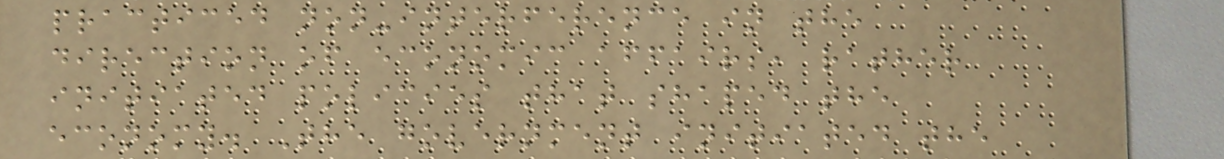practiced non-interference in the
direction of economic affairs, rather
initiated policies that shaped the
economy. The government initiated the
